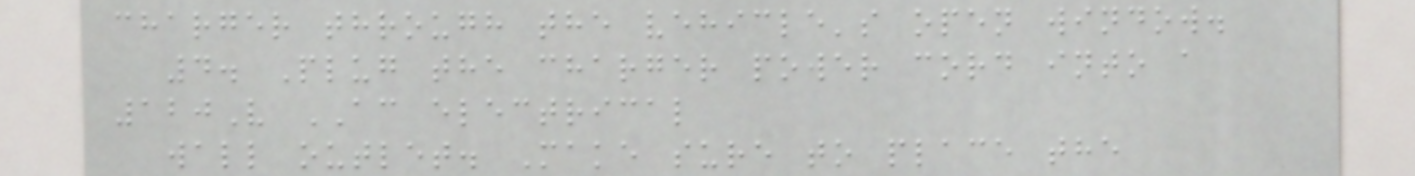charger through the vehicle's open window.
4. Plug the charger power cord into a
120V AC electrical
wall outlet. Make sure to place the
